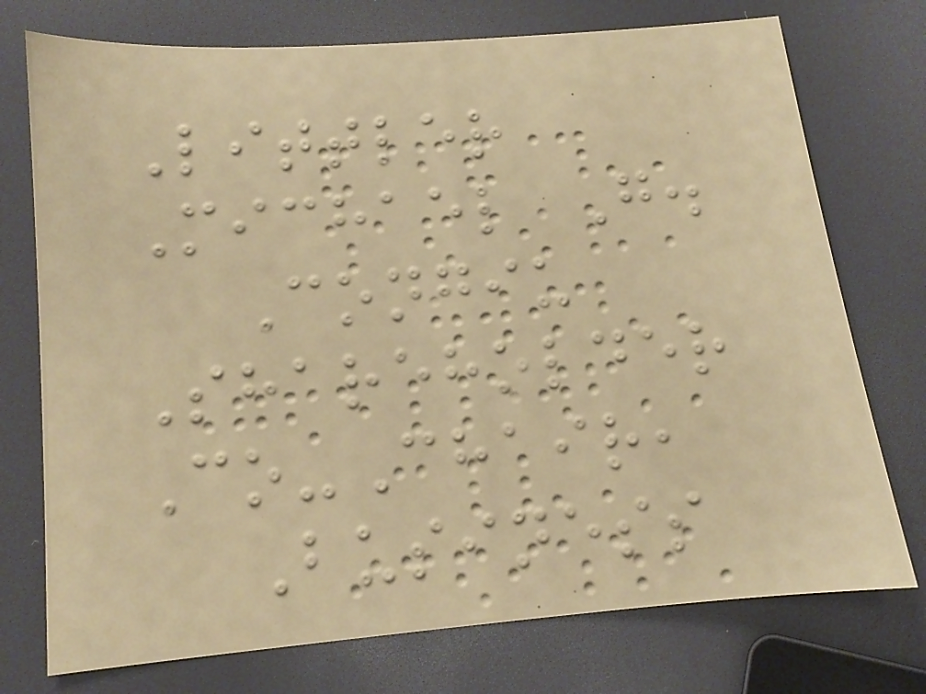Littler
Michael G.
Congiu
Shareholder
Co-Chair,
Business
